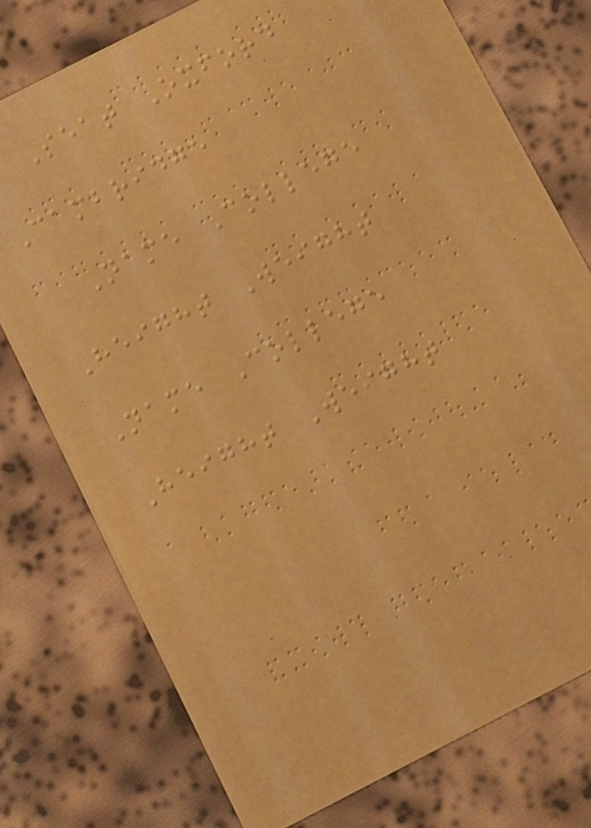Seat Oxford
Cambridge
Name College
Height Weight
Name College
Height Weight
